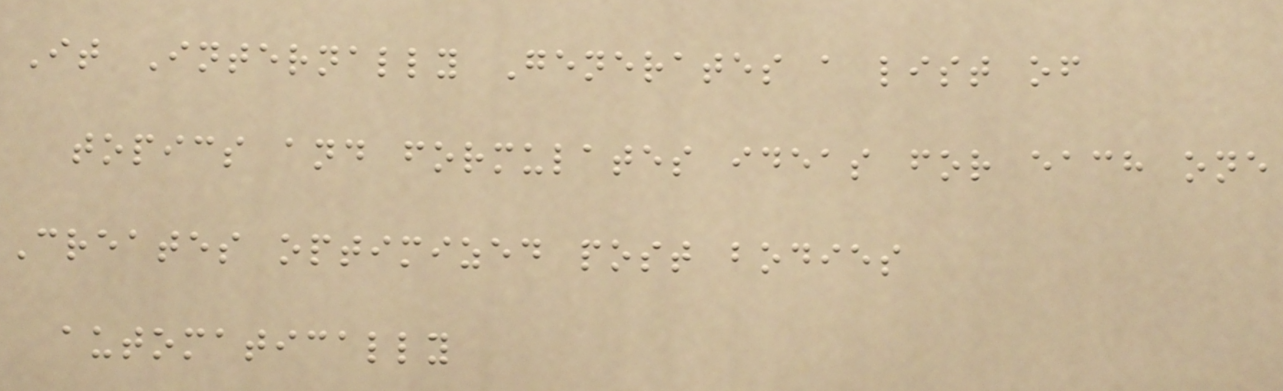It Internally Generates a list of
topics and formulates ideas for each one
Creates optimized post bodies
automatically
